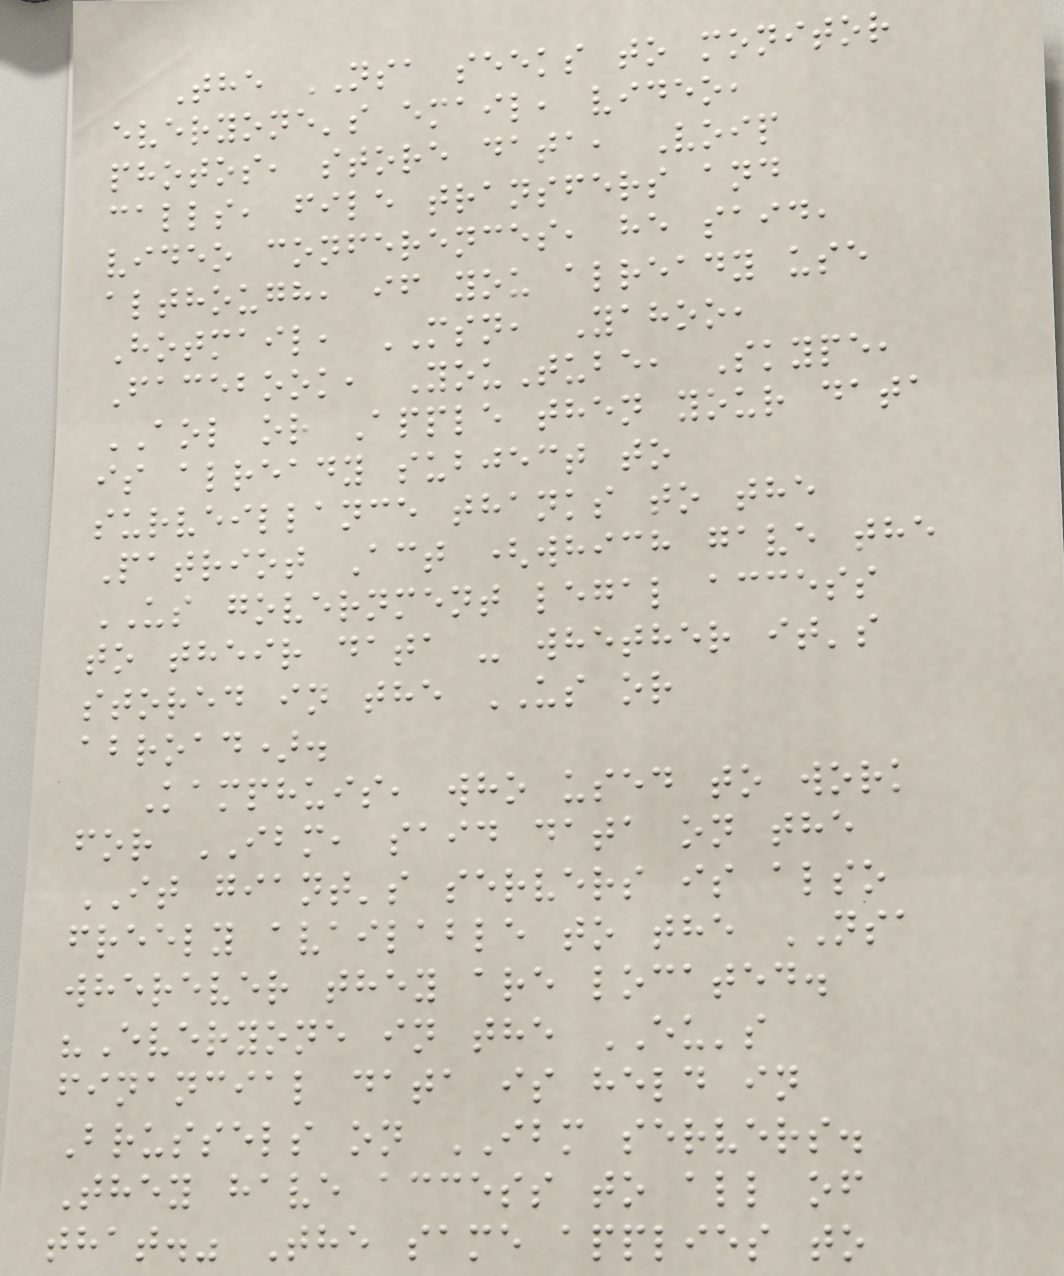The NSA seeks to monitor
everyone's email, video,
photos, store data, Voip
calls, file transfers and
video conferences, he said,
although, if you already use
Hotmail, MSN, Yahoo,
Facebook, YouTube, Skype,
AOL or Apple then your data
is already subject to
surveillance thanks to the
Patriot Act (which gave the
US government legal access
to their data - whether it's
stored in the US or
abroad).
Kamphuis, who used to work
for IBM, said data on the
IT giant's servers is also
freely available to the NSA
wherever they are located.
"Everyone in the EU's
financial data is held in
Brussels on IBM servers.
They have access to all of
that." The same applies to
